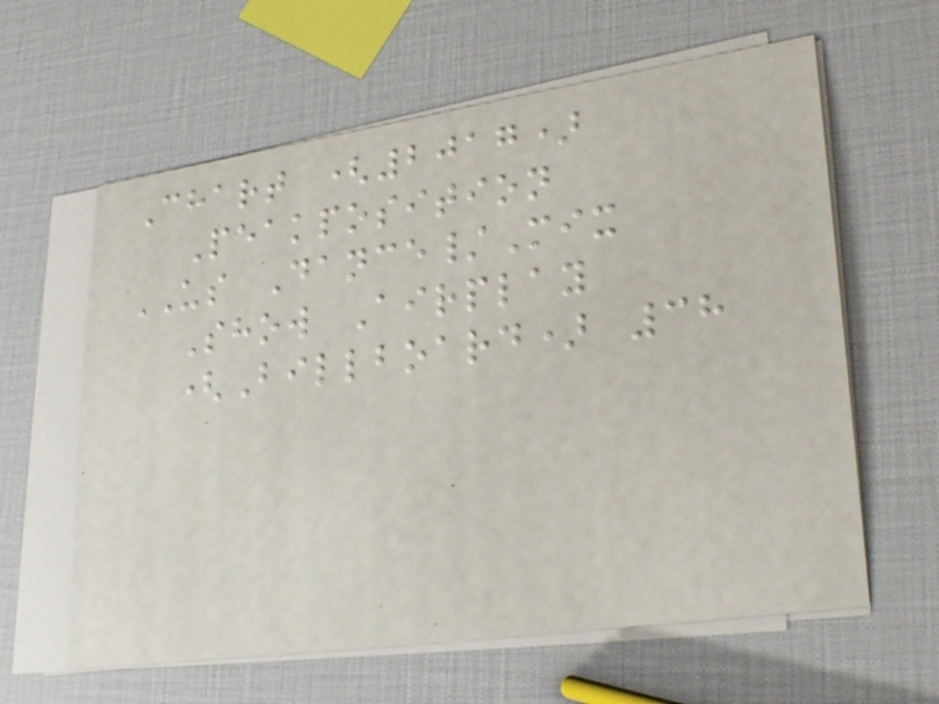Chart (2017)
Peakposition
US Dance/Mix
Show Airplay
(Billboard) 38
